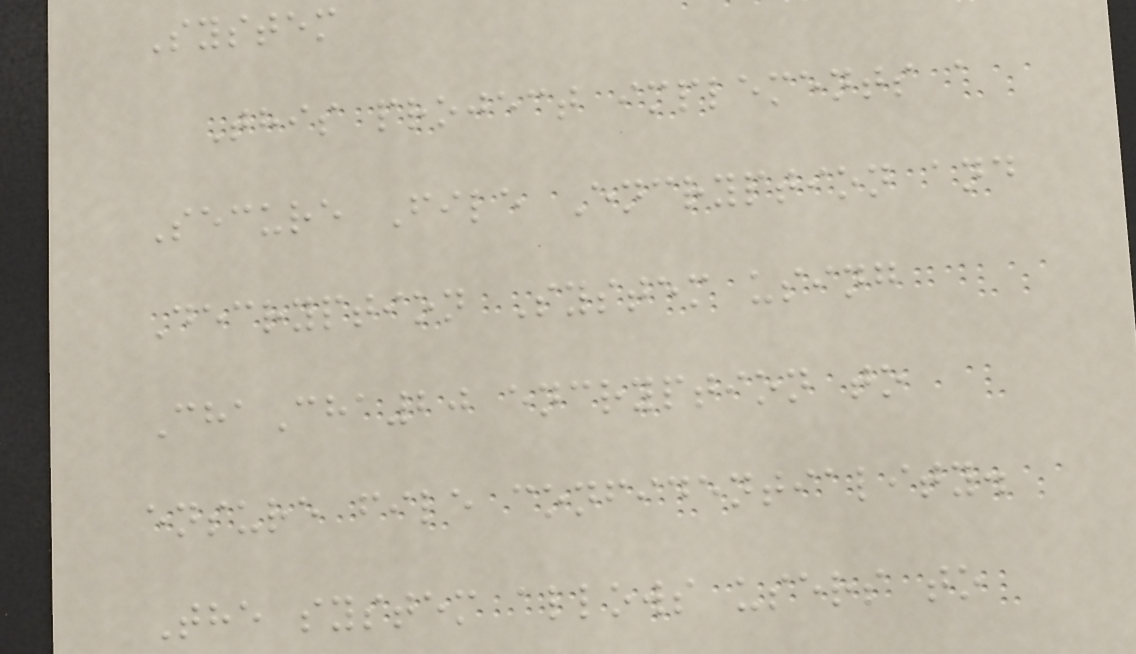System
This project implements a
Secure File Encryption and
Decryption System using
ChaCha20 encryption to
ensure file confidentiality.
The system allows users to
